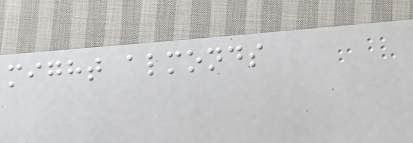might almonds
